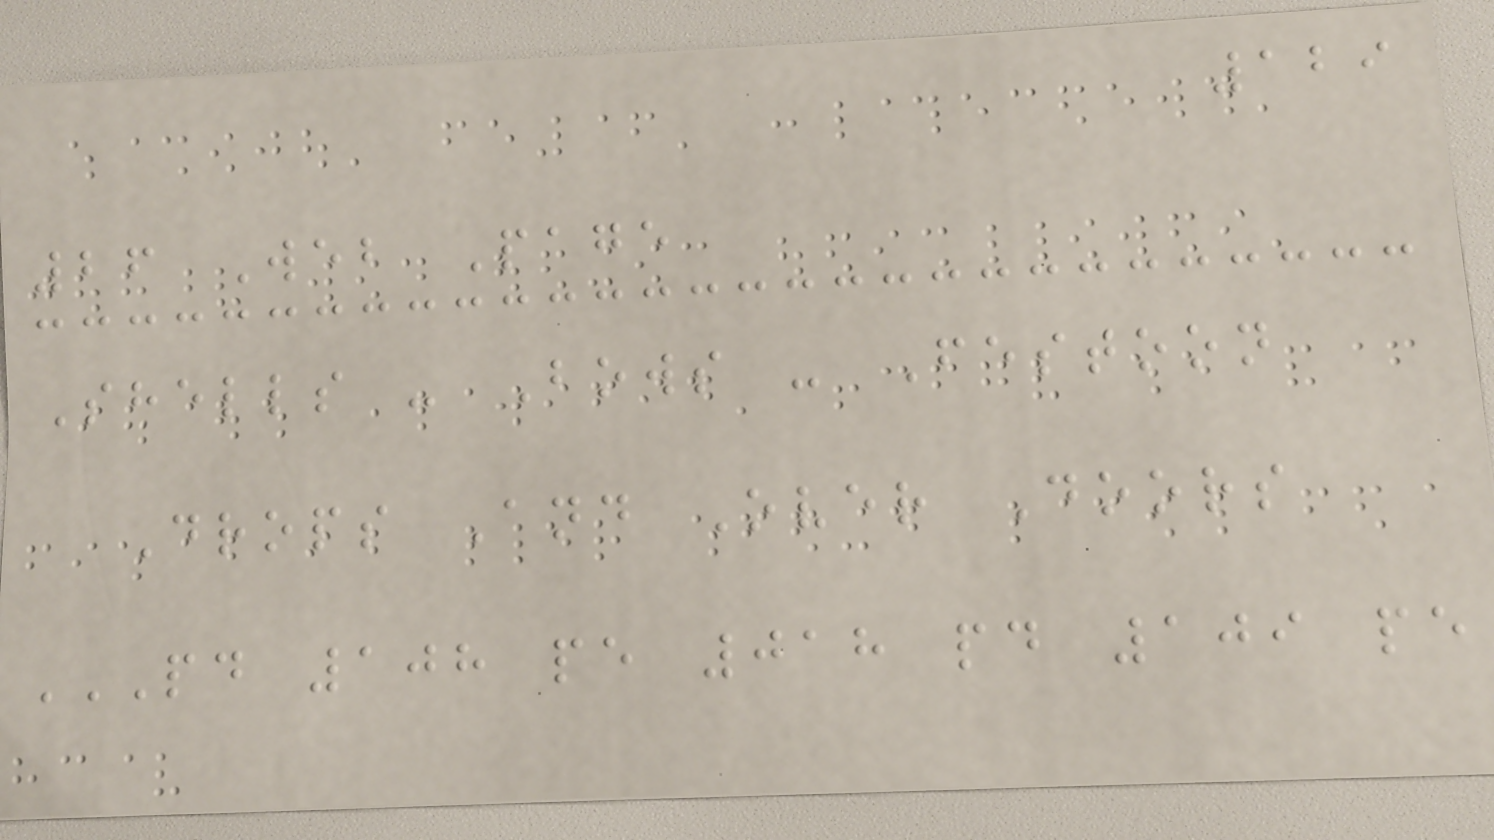129
26 Web Page
Shells - Bows - Festoon
Drops And Over Doors
PD 108 PE 018 PD 109 PE
